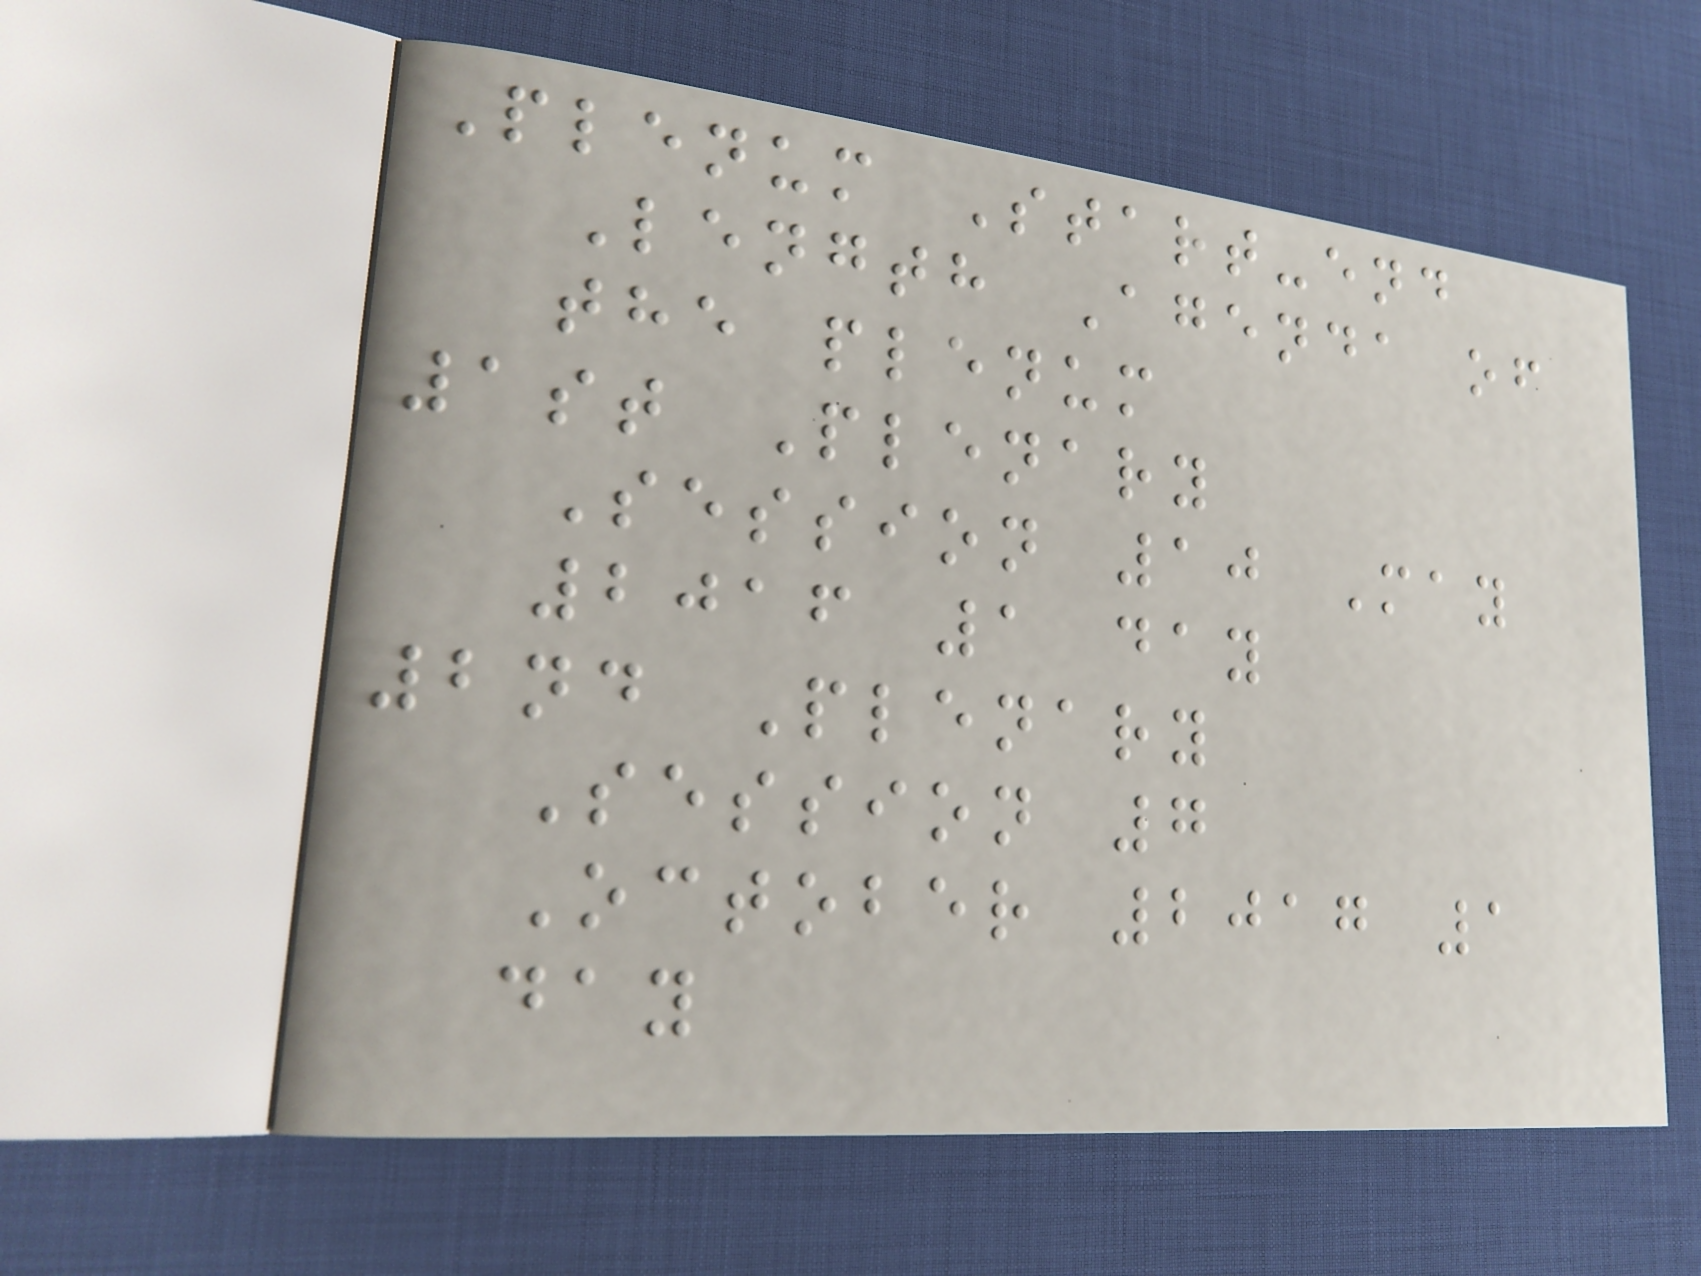Plenum Start-end
Length Agenda of
the plenum
1st Plenary
Session 10 May
2016 1 day
2nd Plenary
Session 7
October 2017 1
day
